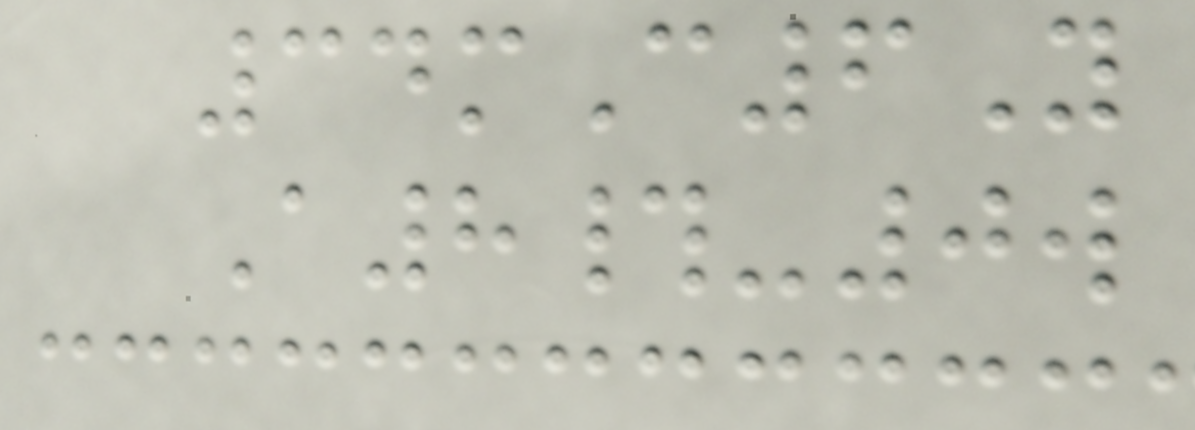34mC6Y
A8#-0w
